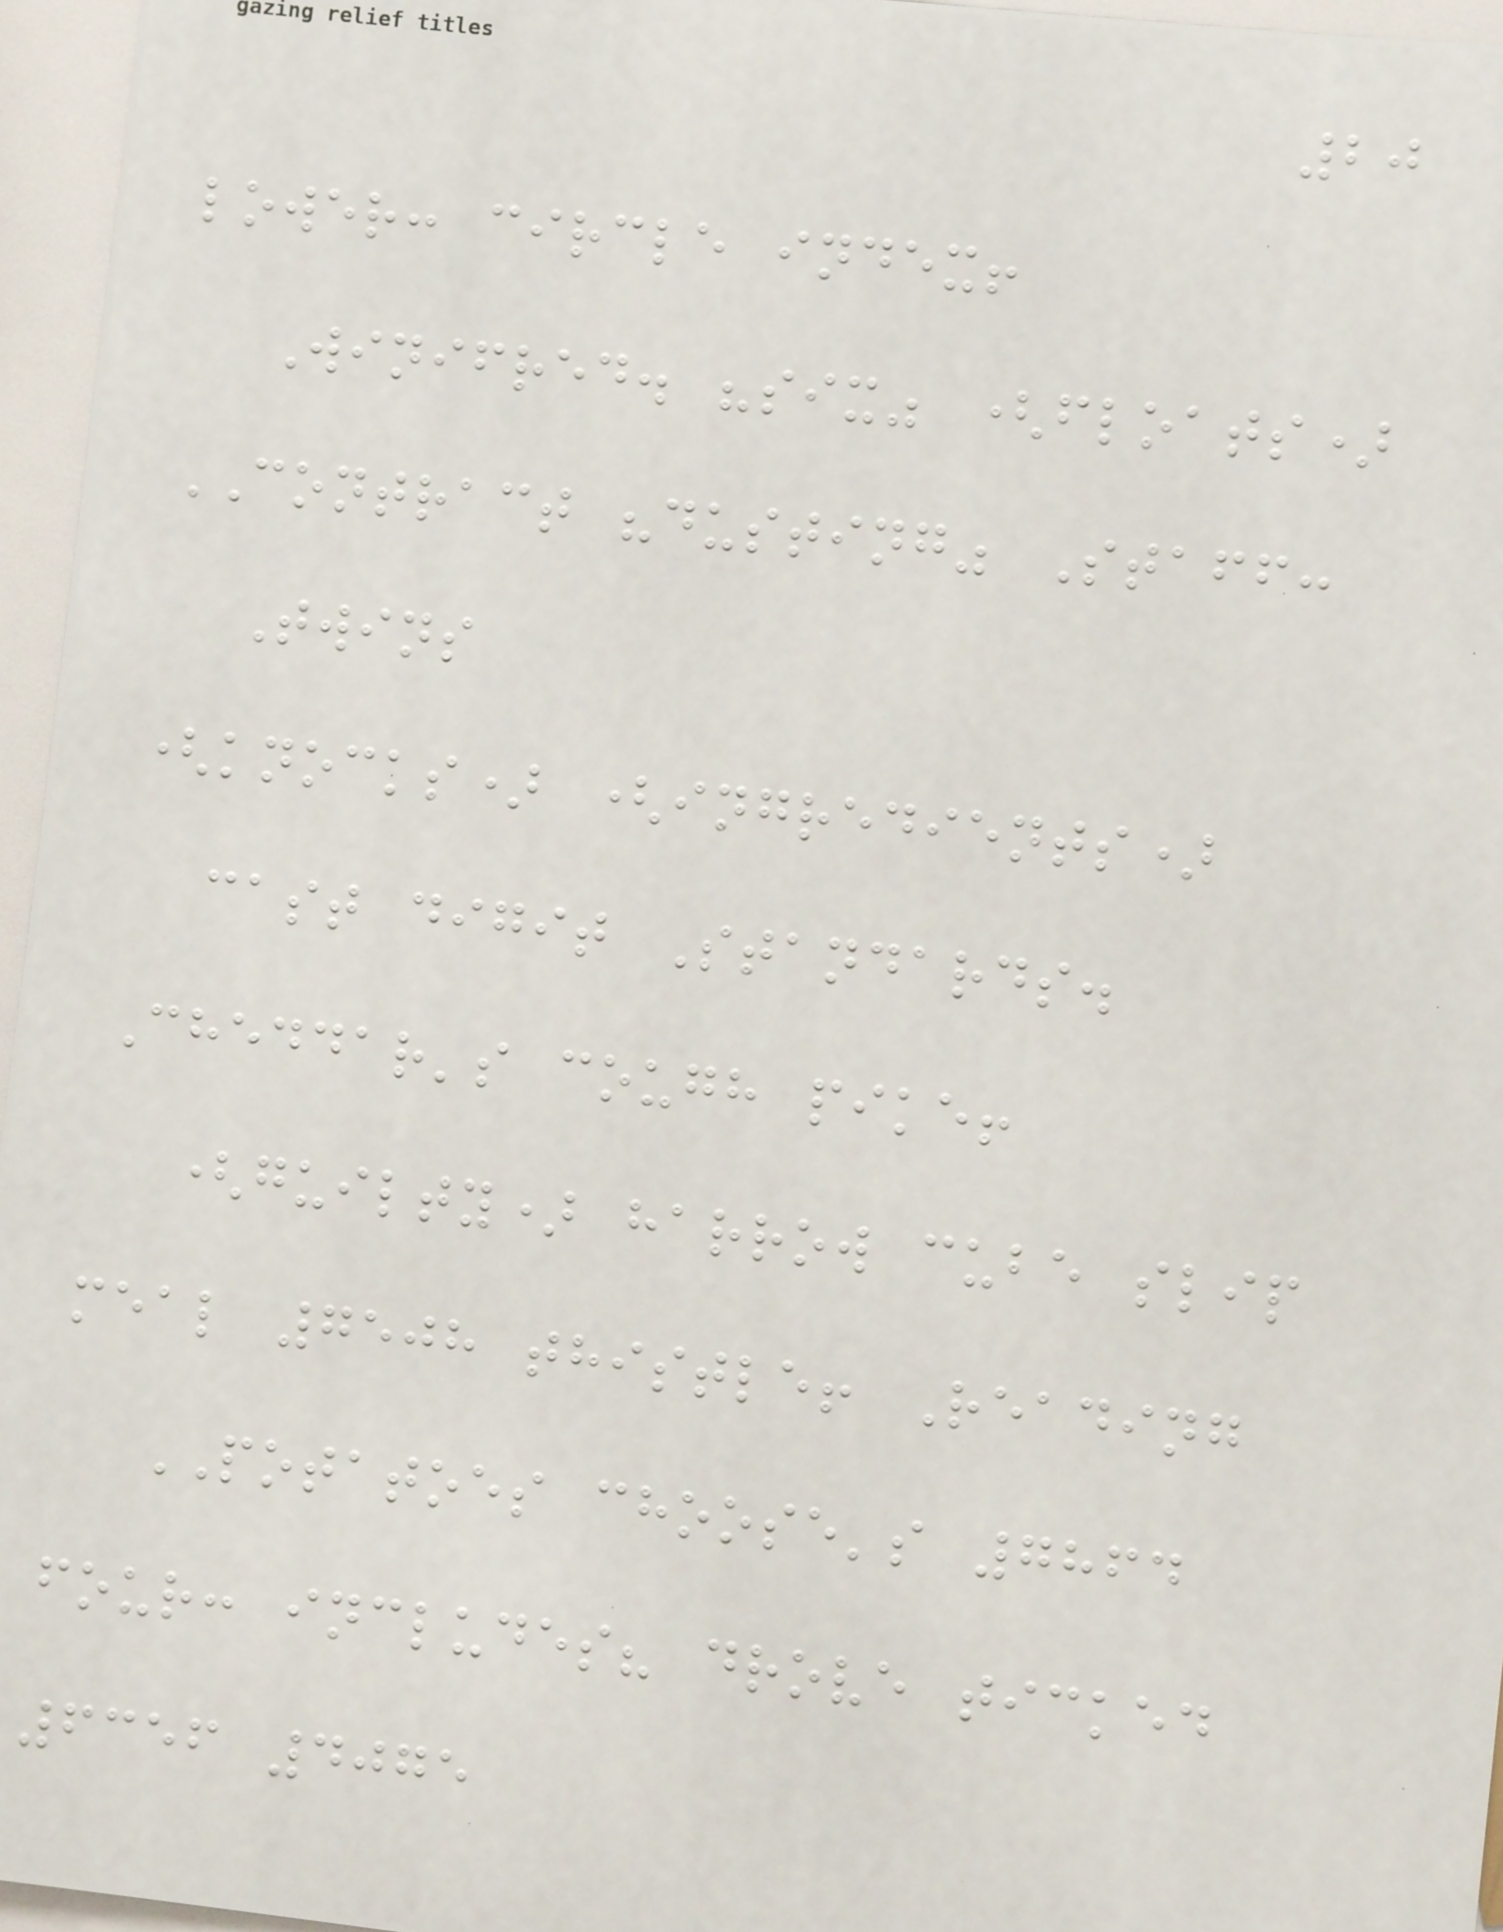20
lower: circle index!
Winifred. "six" (floats)
CONTRACT "dusting" Staff:
Twins
(knocks) (ingredients)
cast digit Standards.
Cheddar's cough pike!
(guilty) harrow cube slip
meal 7508 thistle! Reading
POTATOES choose's 7864
four: includes? drove ticked
6356 4075
